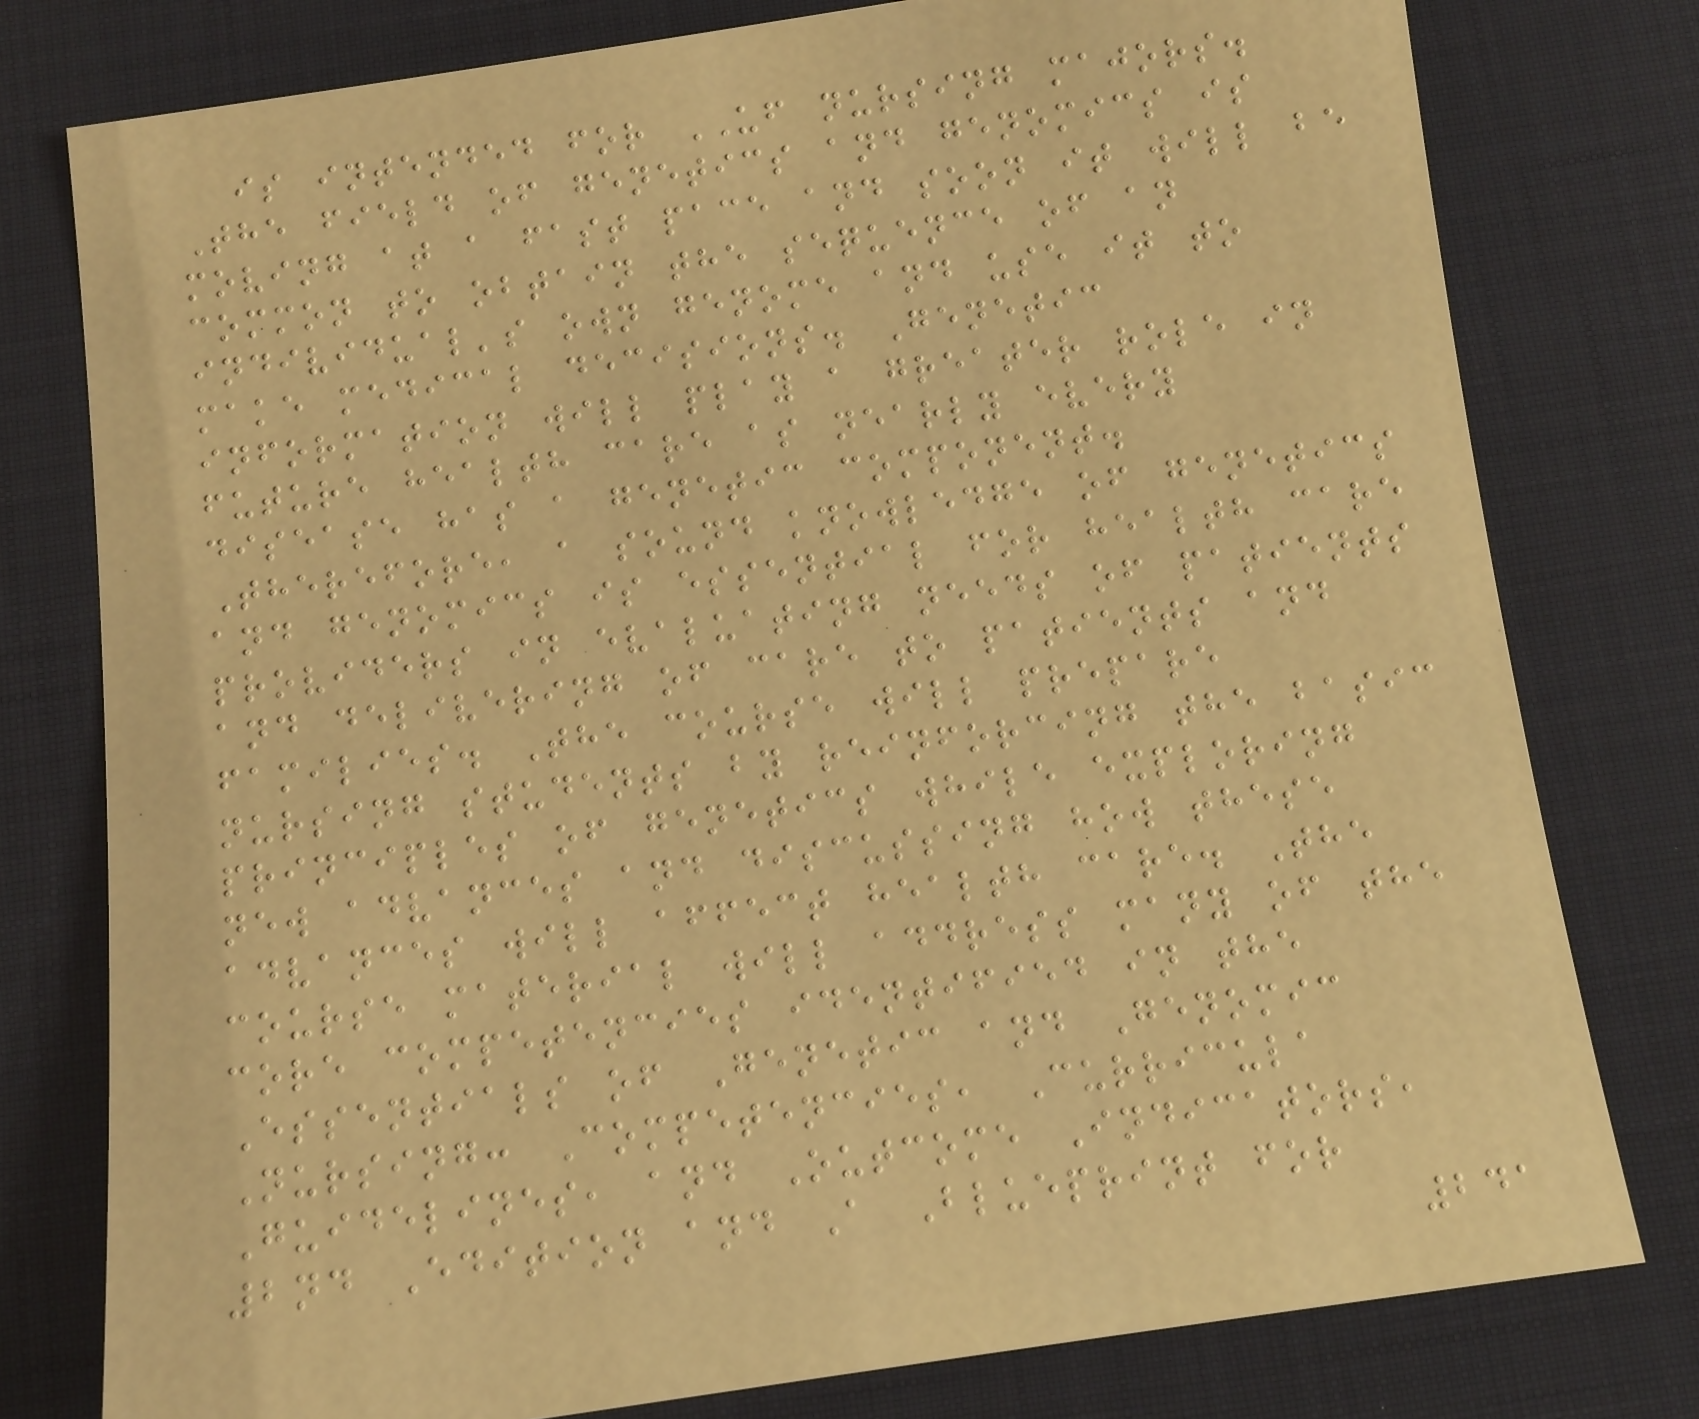is intended for UF nursing majors.
The field of genetics and genomics is
moving at a fast pace and soon it will be
common to obtain the sequence of an
individual's own genome and use it to
make medical decisions. Genetic
information will play a greater role in
future health care as nearly every
disease has a genetic component.
Therefore, a sound knowledge of genetics
and genomics is essential for health care
providers in evaluating needs of patients
and delivering of care to patients and
families. The course will prepare
nursing students by reinforcing the basic
principles of genetics while exploring
new advances and discussing how these
advances will affect health care. The
course material will address many of the
core competencies identified in the
Essentials of Genetic and Genomic
Nursing: Competencies, Curricula
Guidelines, and Outcome Indicators,
2nd Edition and A Blueprint for
241
